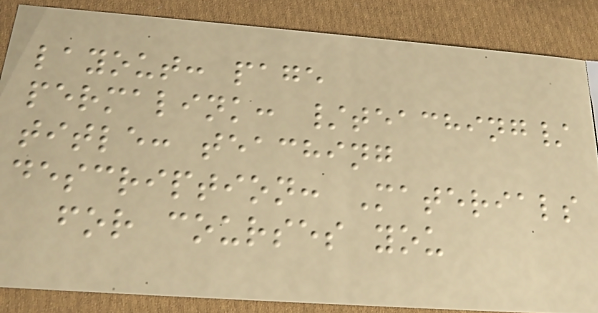layout: page
permalink: /teaching/
title: teaching
description: Materials
for courses you
